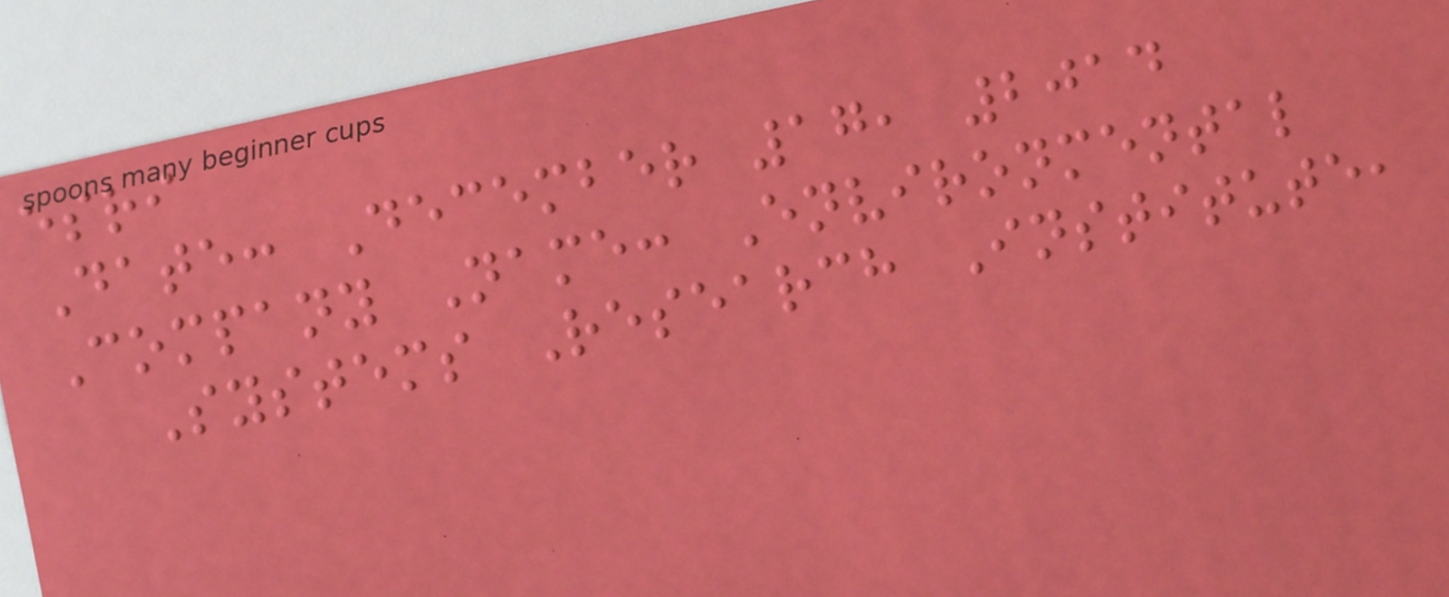esri
Date: December 17, 2014
Company Name: Environmental
Systems Research Institute,
